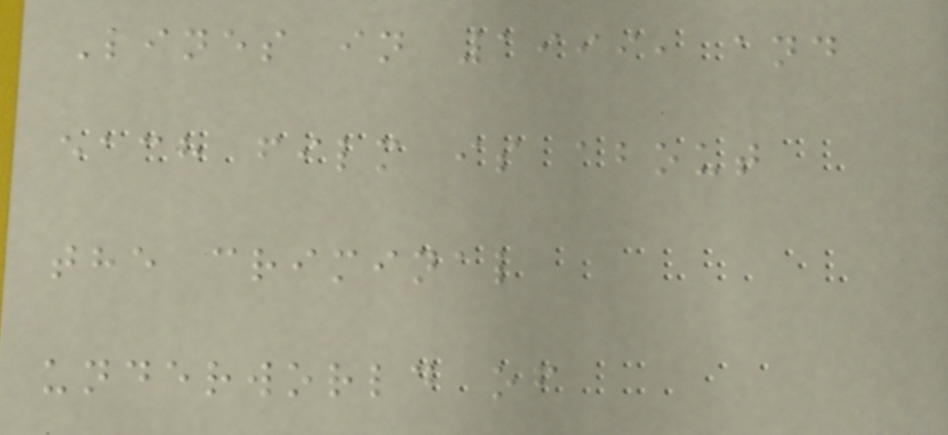Lines in 1999, and
each film is about
the criminal
underworld of
